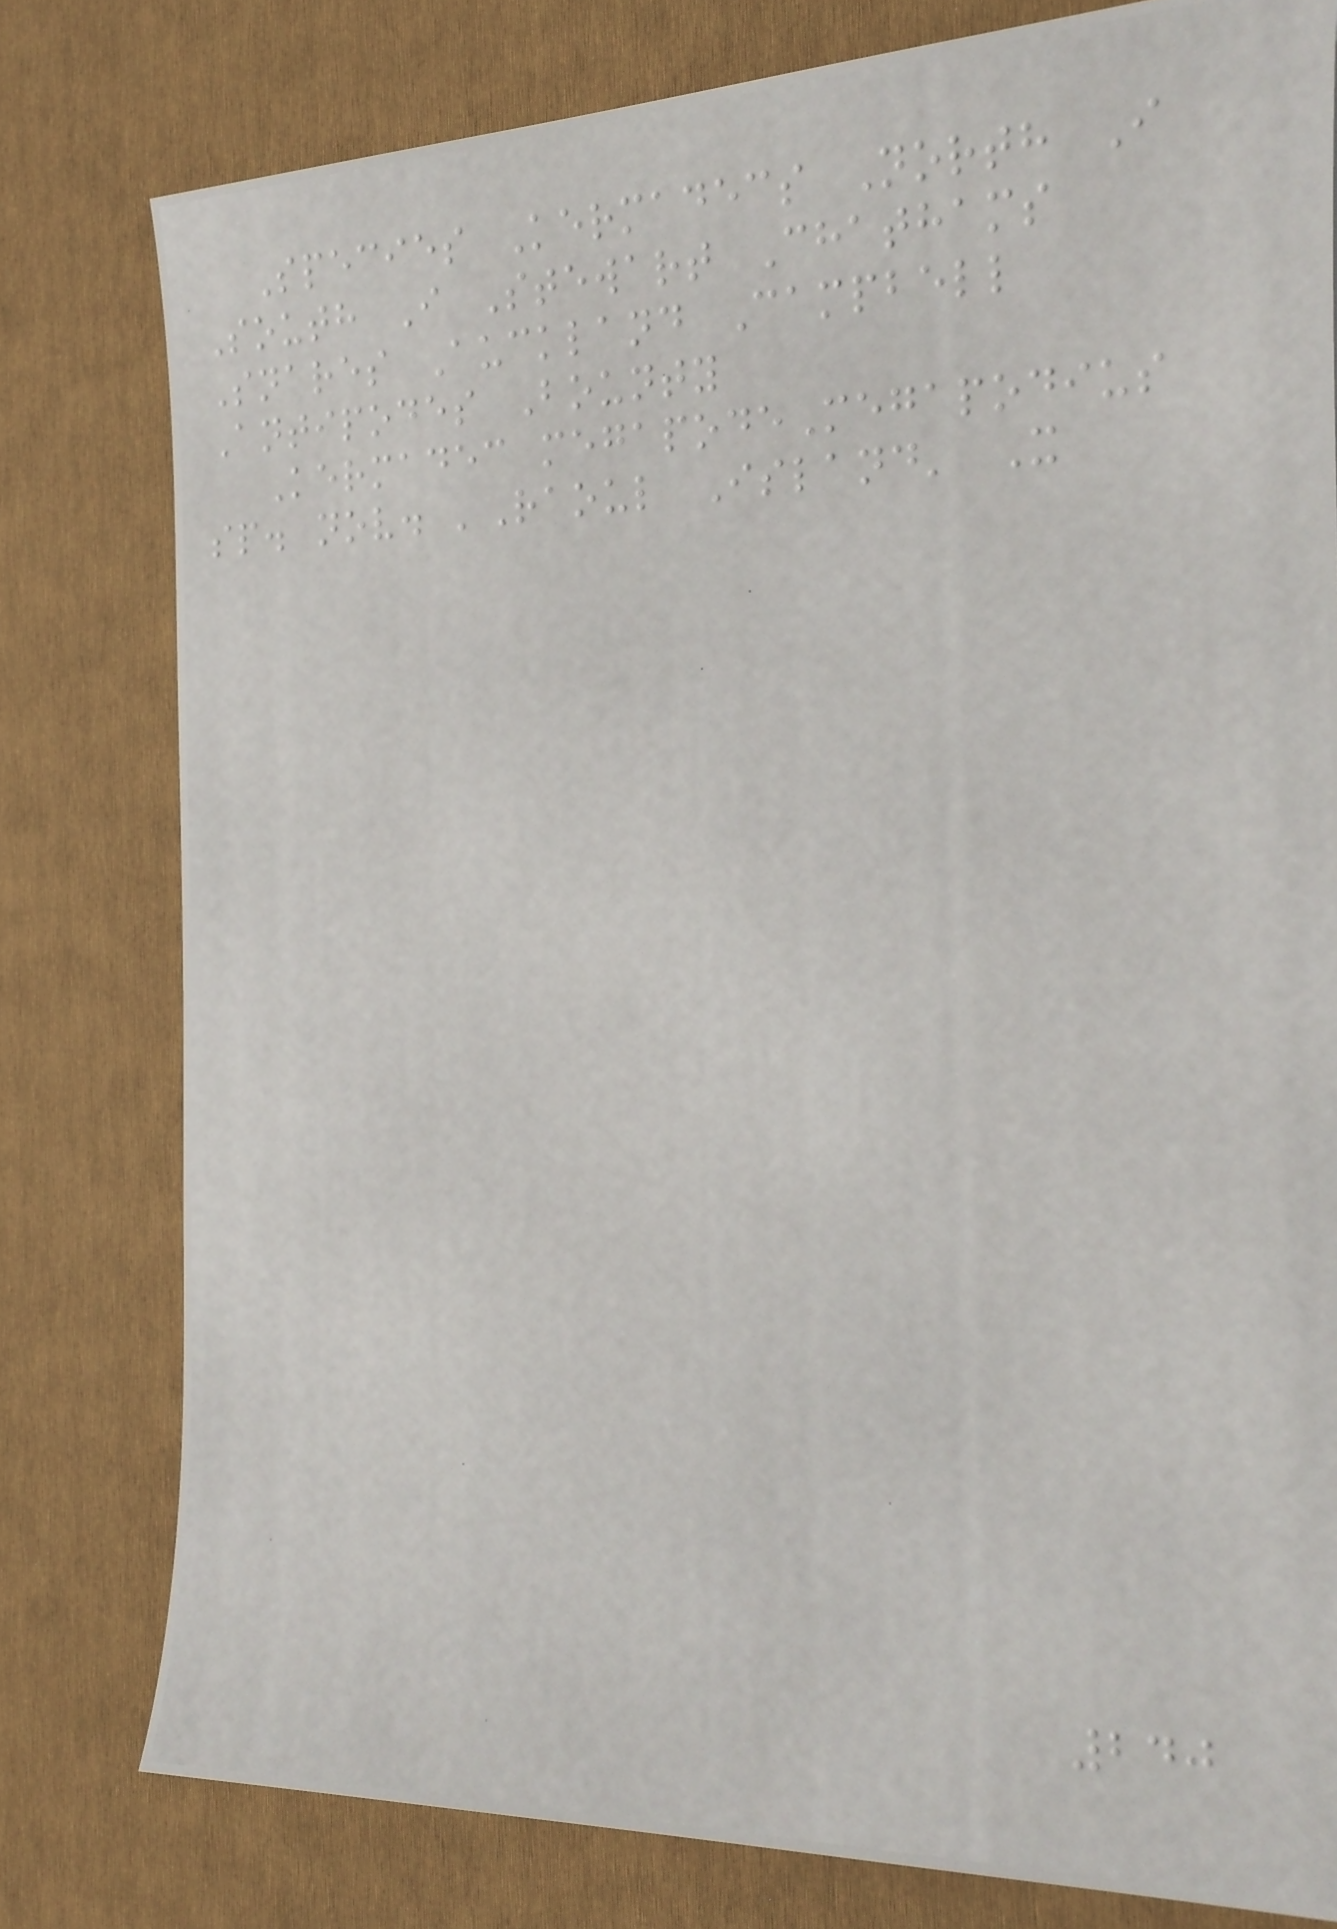Species Kermadecs North I
South I Stewart Chathams
Snares Auckland Campbell
Antipodes Bounty
Kermadec megapodeMegapodius
sp. nov. 'Raoul Island' X
240
